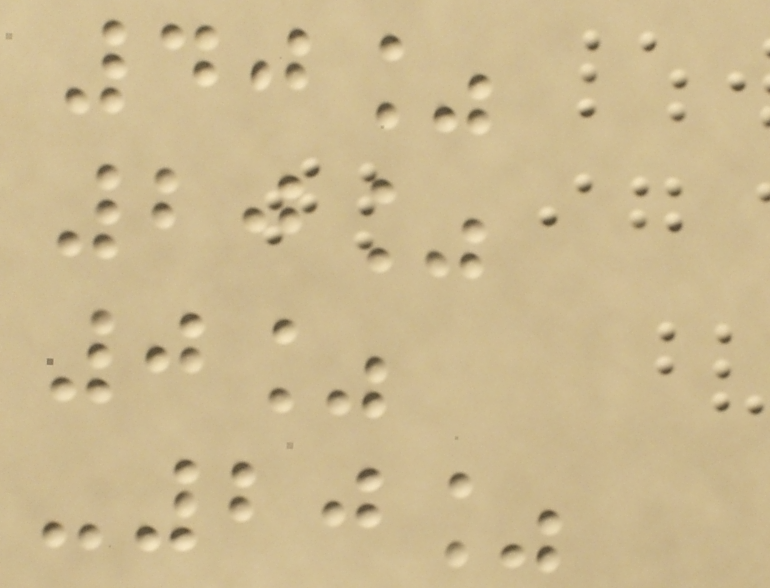40%
20%
0%
-20%
